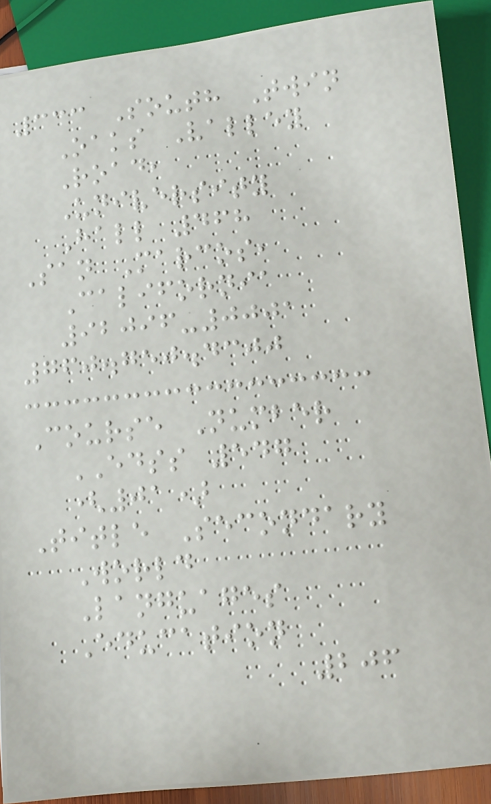333 South Twin
Oaks Valley
Road,
University
Hall 468
San Marcos,
California
92096-0001
760.750.4300
Course Number
EDSS 547
(01)
Title Secondary
World
Languages
Education
206
